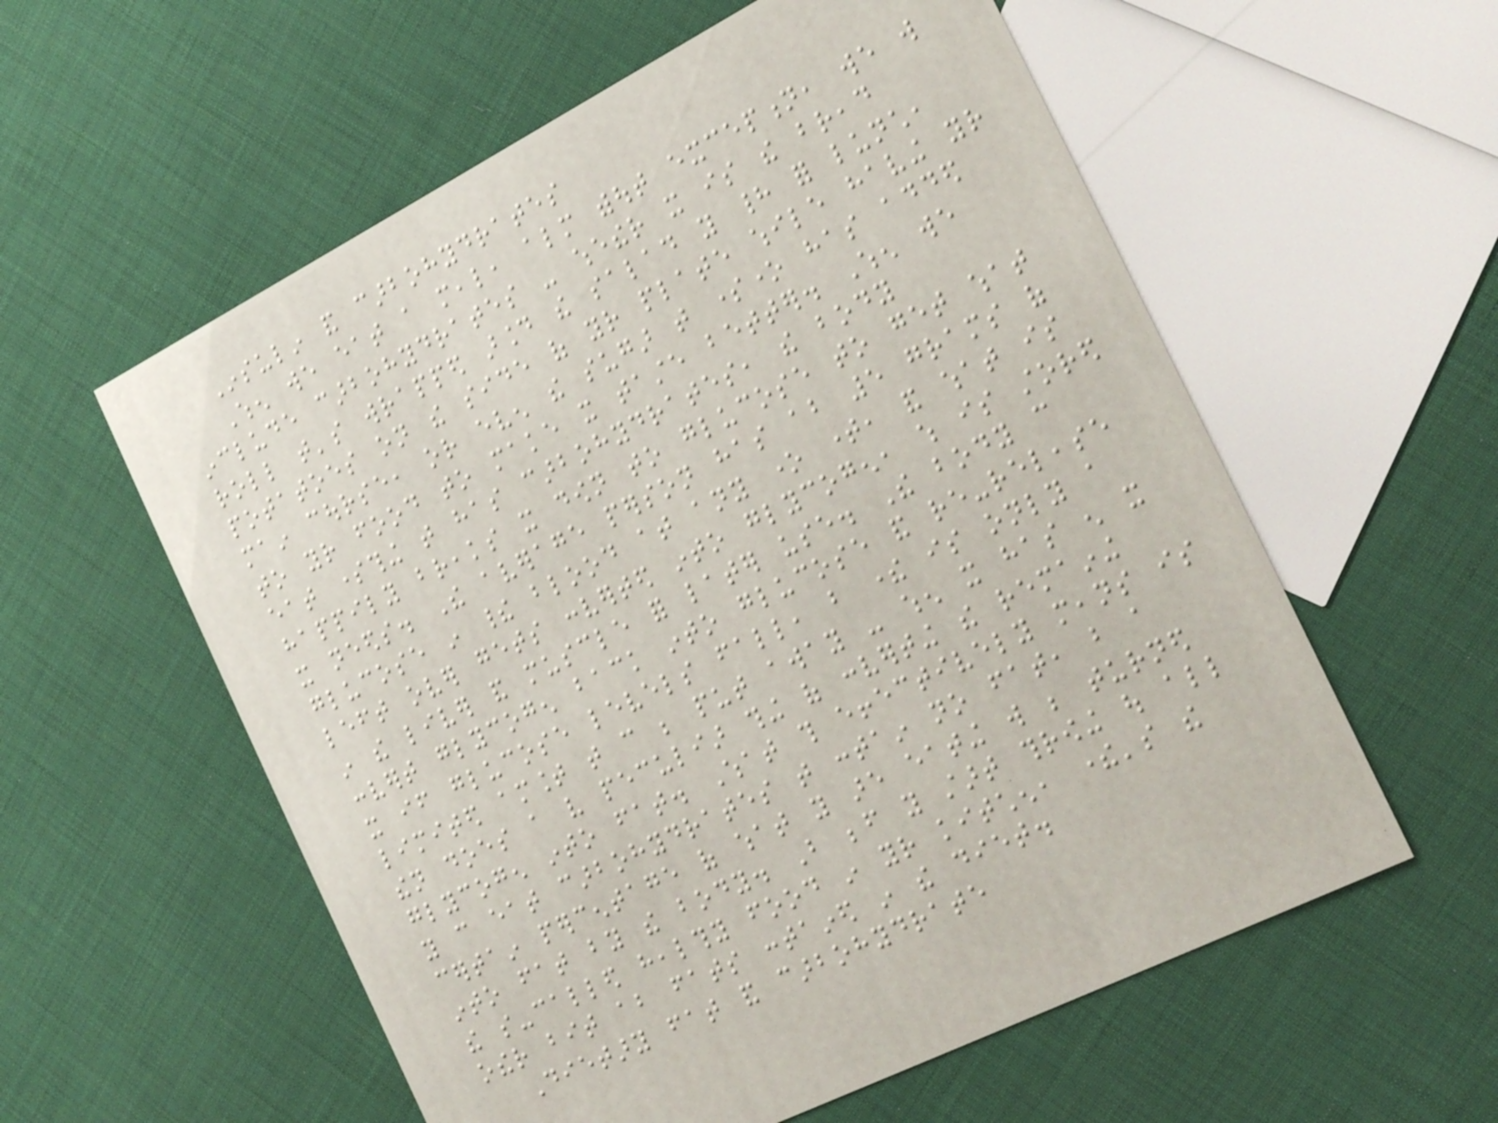Insulin and carbohydrates
When we eat a meal, almost without exception, we will
include carbohydrates - whether it is the bread
roll that's wrapped around the salad you had for lunch,
potatoes on the side of your plate while having your
main course, or even the sugar that someone has added
to your food to make it taste better. When we
eat something that has carbohydrates, the body
happily breaks it down to glucose to get what
it needs. The average person has about 5 grams of
glucose in their blood at any one time, and what is
left over gets converted into glycogen, which is stored
in the liver and muscle for later use. The body can
convert glycogen back into glucose and re-release
it if glucose levels fall, but there is only a
limited amount that can be put away - when it has enough it
then does a very peculiar thing of converting the remaining
glycogen into fat. What this effectively means is
you can eat carbohydrates that contain no fat, but a
certain percentage of what you are eating will be turned
into fat by the body. But before you start throwing out all
the so-called healthy food in your kitchen, there's the
other bit about fats contained in the diet.
Dietary fat and carbohydrate
